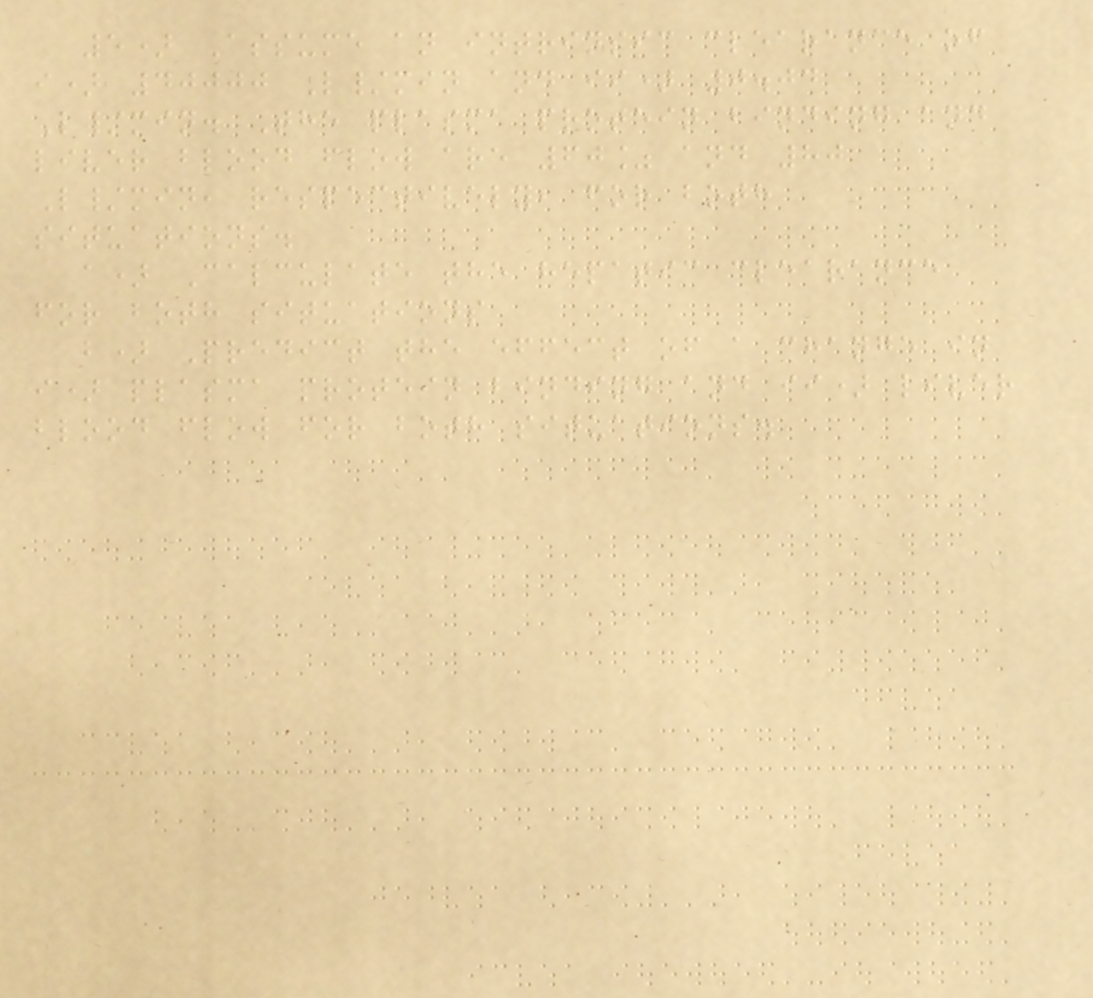5) Assume an intrinsic clearance of
i) 40000 L/min and ii) 0.04
L/min. The plasma protein binding and
liver blood flow are 60% and 80
L/min, respectively, for both
situations.
a) Calculate the hepatic clearance
for both situations
b) Predict the effect of a change in
i) plasma protein binding and ii) liver
blood flow for both situations.
